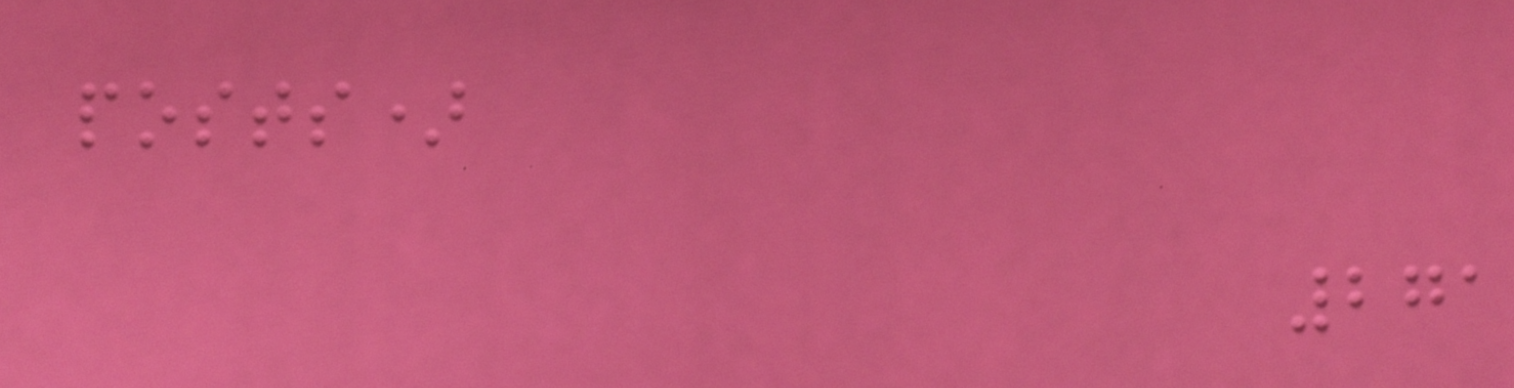posts)
271
